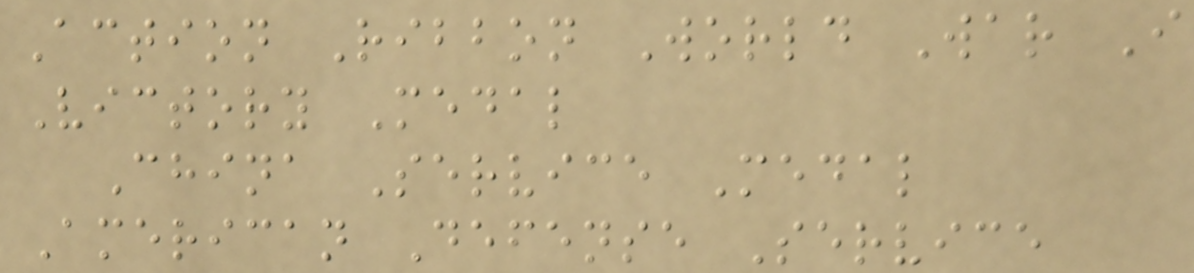Action Ribbon World War I
Victory Medal
China Service Medal
American Defense Service
